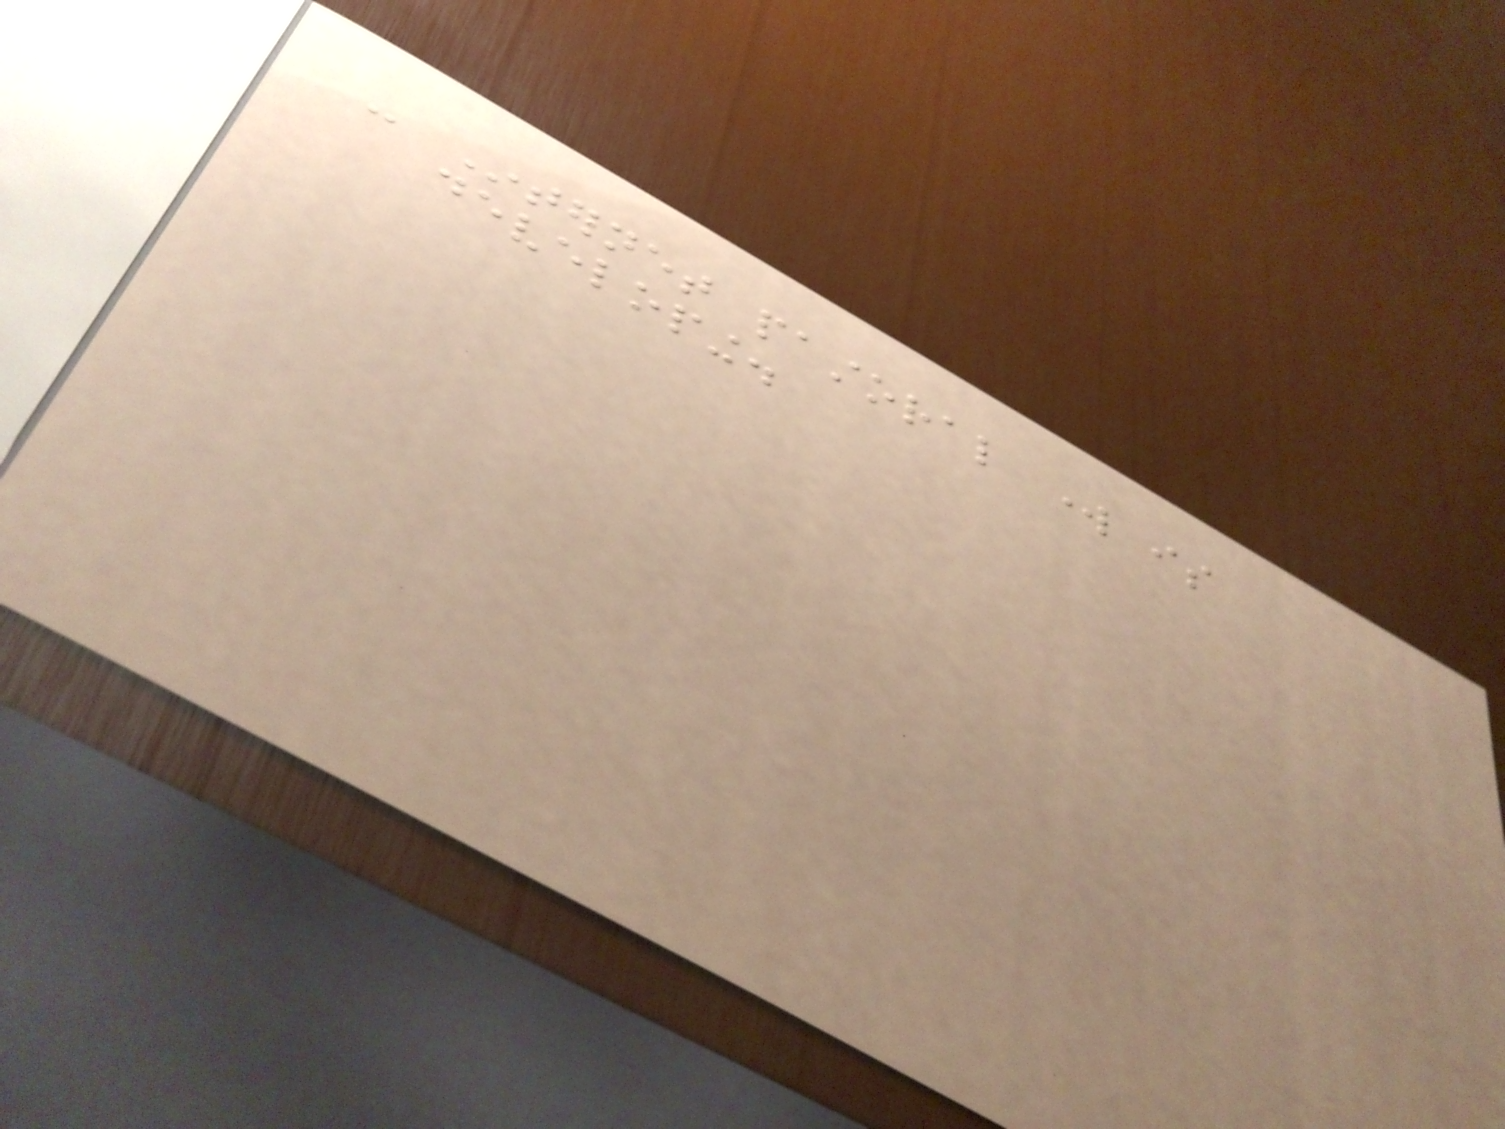- Internet pastoral work is
developing.
